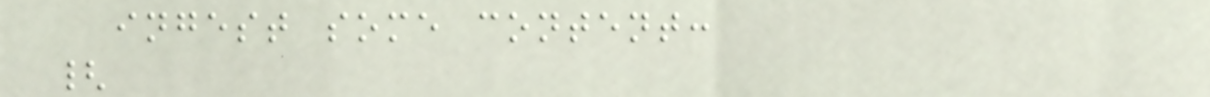ingest some content:
{
